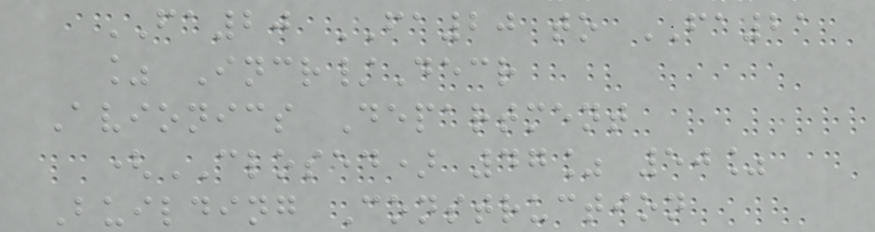FA20 FA20 to FA21
% Incr/Decr
Avionics Department
(CLOSED) 47% 50%
Building Construction
